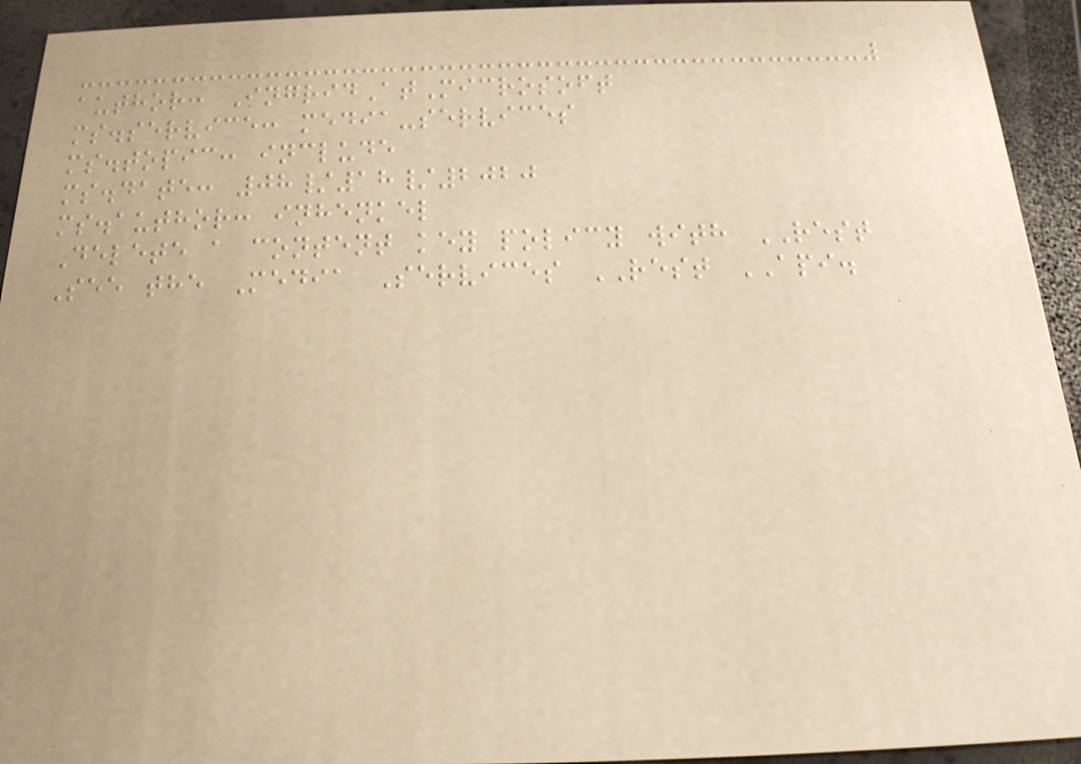author: IngridAtMicrosoft
ms.service: media-services
ms.topic: include
ms.date: 08/18/2020
ms.author: inhenkel
Delete a content key policy with REST
See the Media Services REST API.
